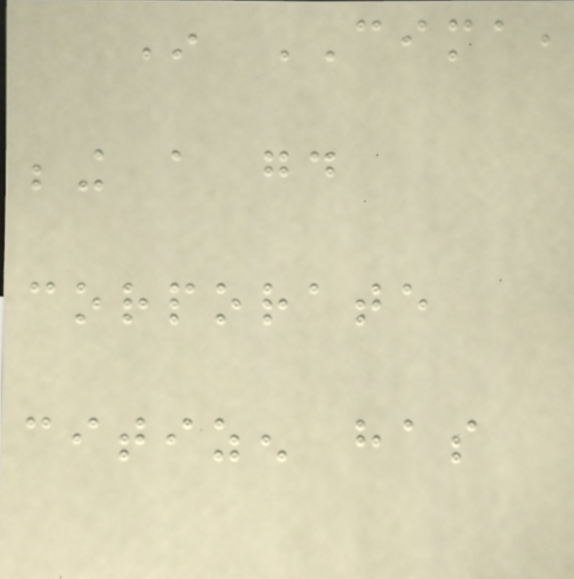In CIMA,
being a good
corporate
citizen has
